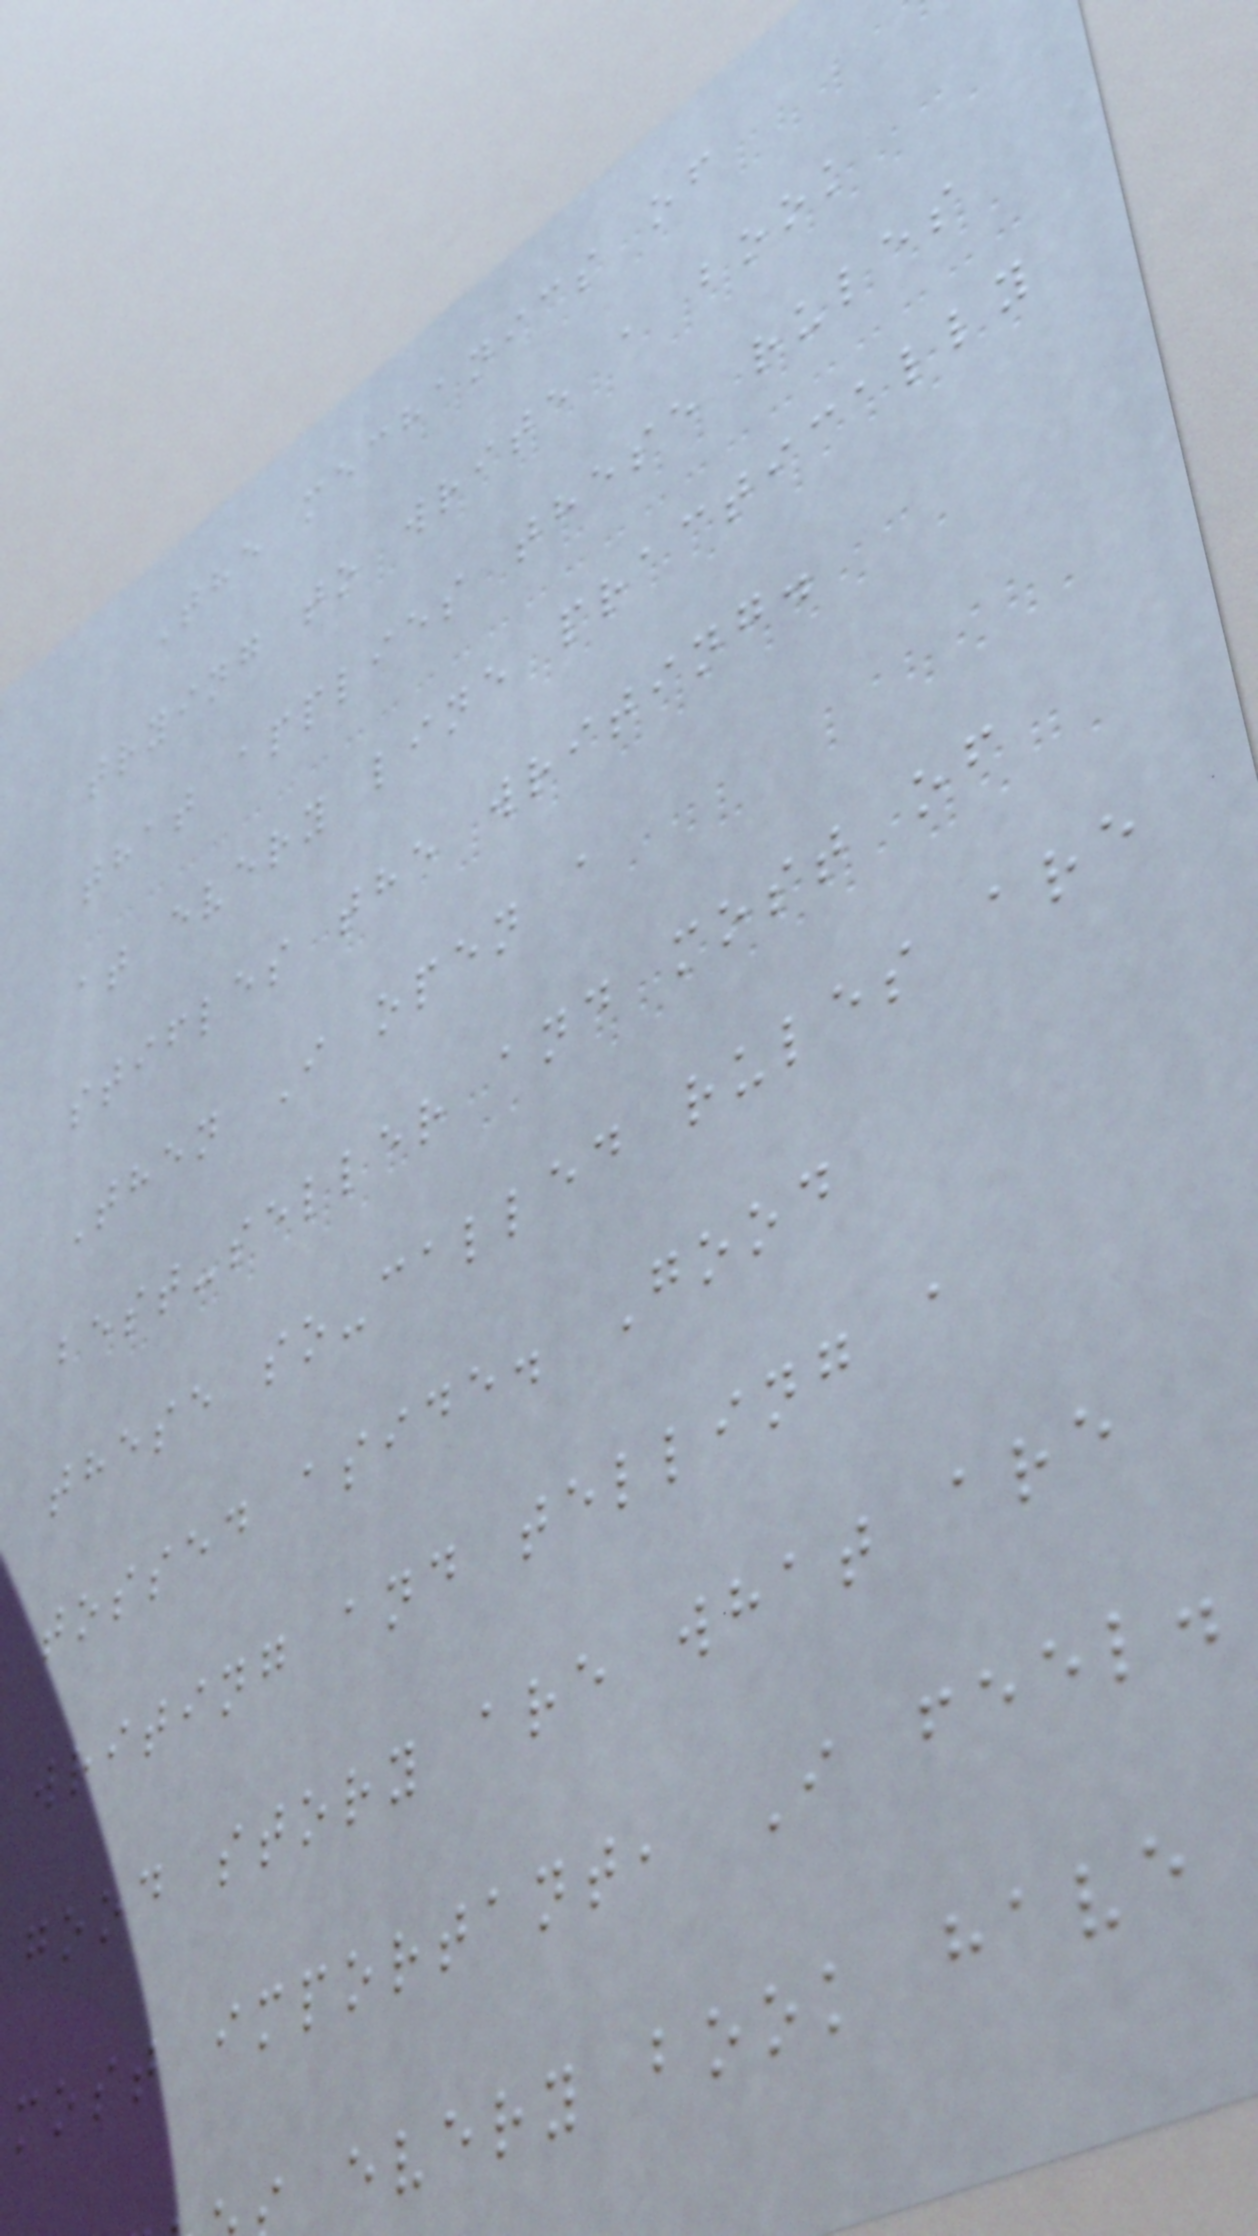The mechanics of
trying to write a book
that applies these rules
at every line practically
stifles the writing.
Then I open a
best-seller and most of
these so-called rules are
tossed aside. Good
writing and telling a
good story are what are
most important, I feel.
every book have
